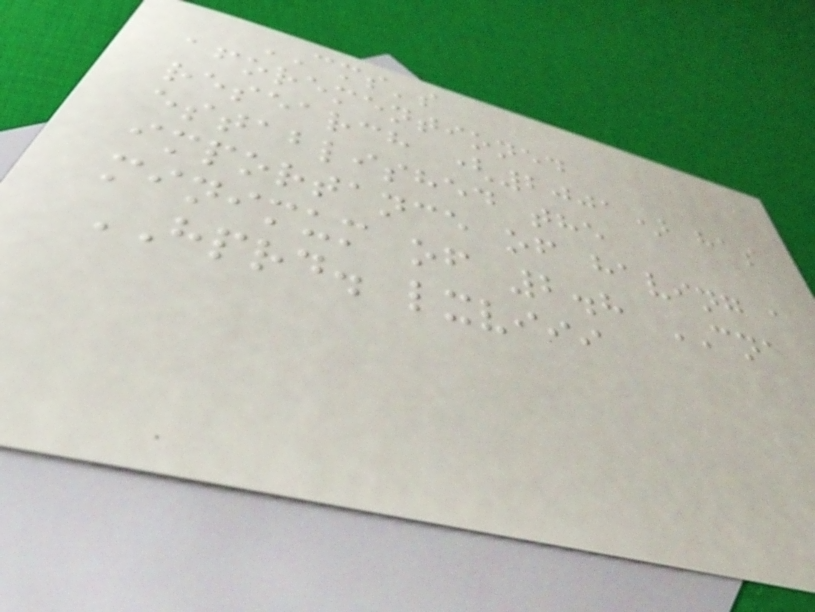CMS's
aforementioned
research (2001) has
established the
importance of having a
minimum of 2.8 CNA
HPRD. lxviii
